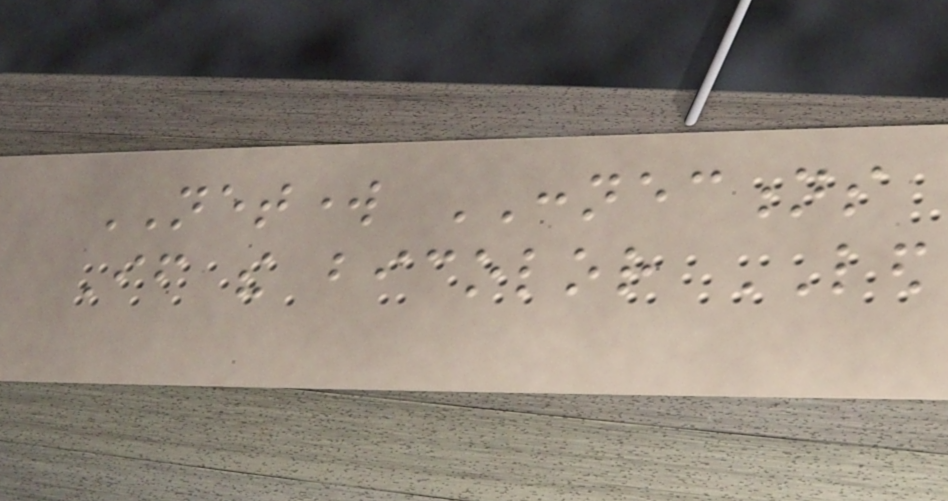NETWORK CONNECTIONS
If the bicolor LED
